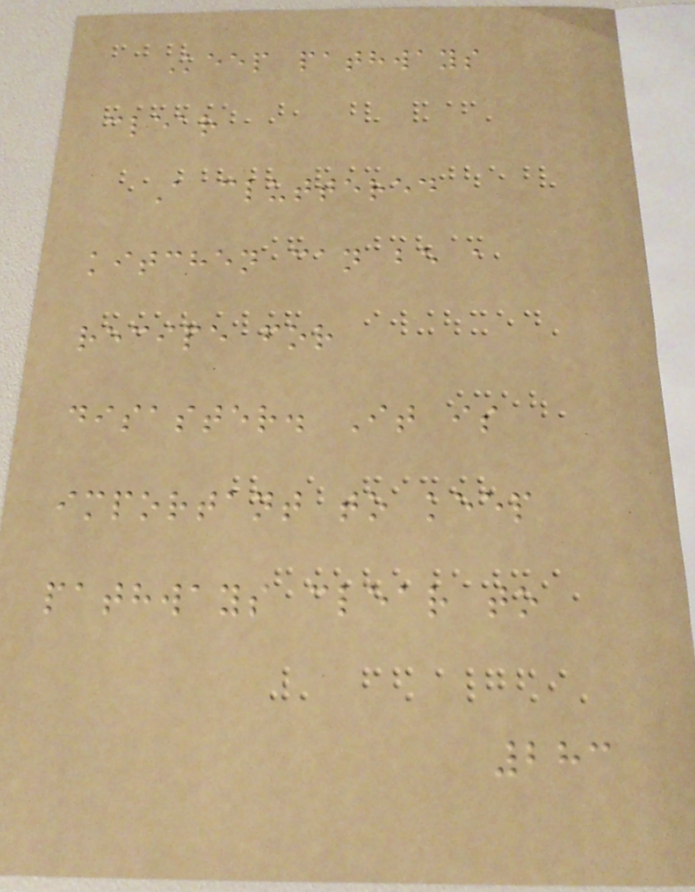Keep pathways
clear
A cluttered
kitchen can be a
recipe for
disaster. It is
important to keep
pathways clear to
283
